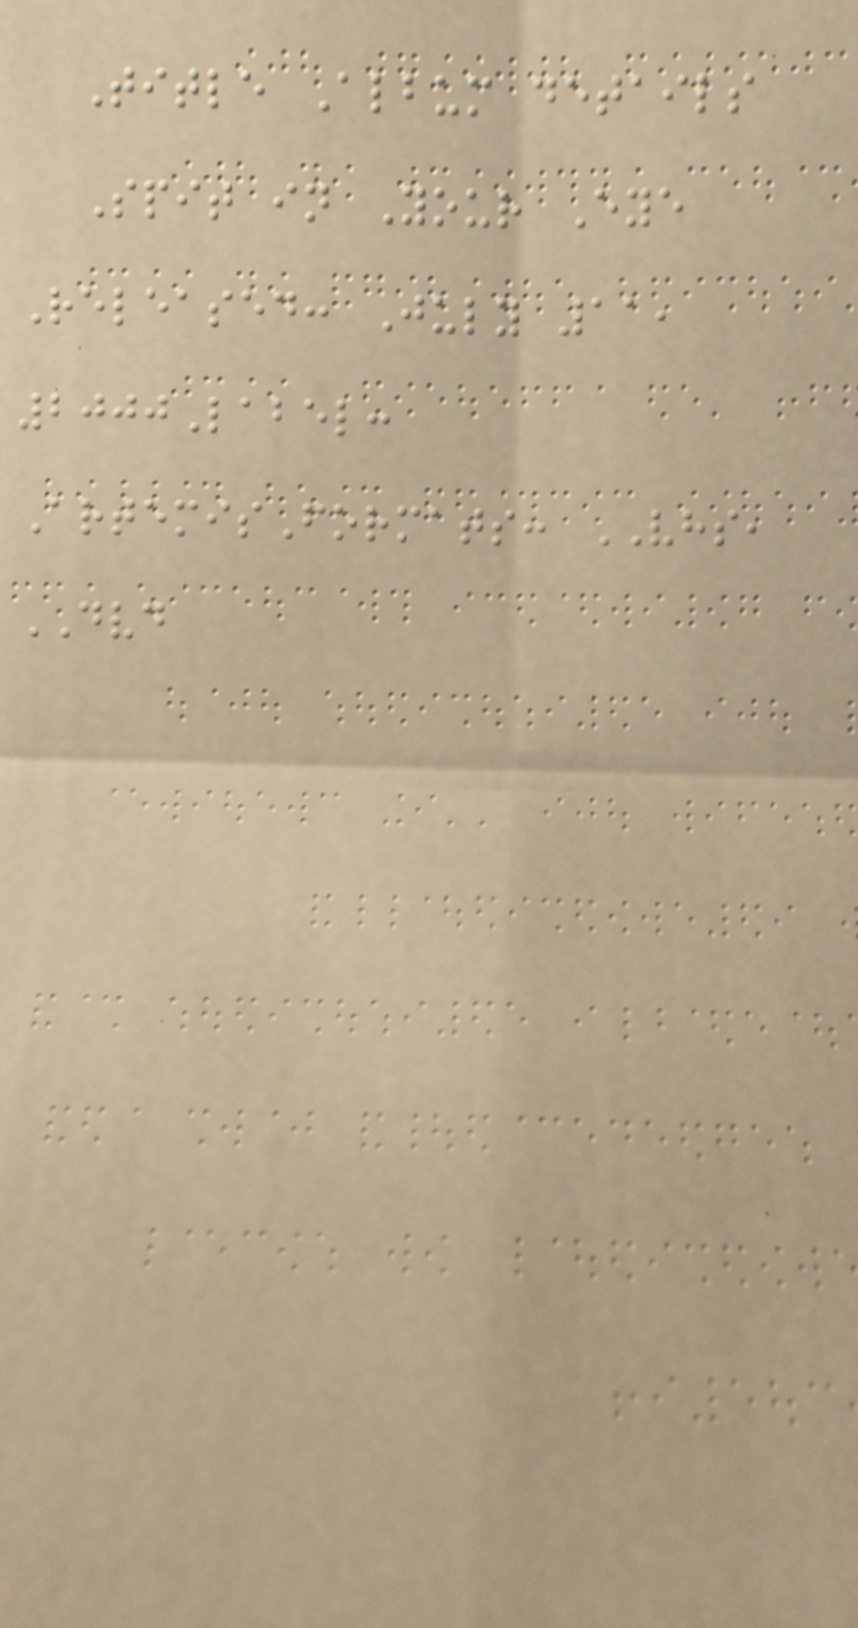Title Album details
Spit in Your Eye
Released: July 11,
2000Label:
ArtemisFormats: VHS,
DVD
